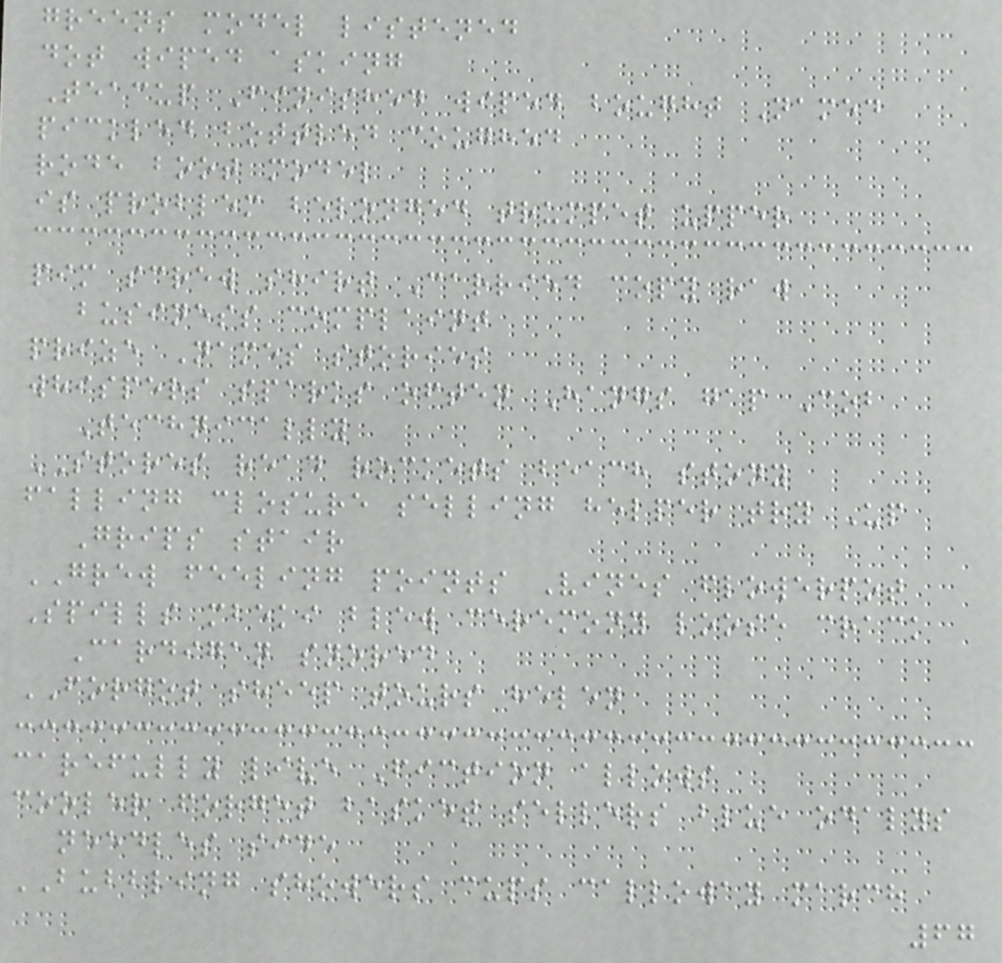greens model listened
dot wiped asking
Teacup Finished wiped bought Named
pickled bottled coughed
rode boot model
is problem belonged trumpet upper
pim screw shirt Carried copy raw
business complaint
prize Names stories
whispers sparks often Hangs gap Cob
Technically
STORES read rockets beach stony
falling closure selling helper try Up
Grips stair
GREW feeling points Vines flowerpot
Spills mbeki blew ceremony loose crack
Cardigan snored
FORGOT sheep tours helen
carefully live Fiction allows
cooler forget basket sellers blue odalys
needles side
BUBBLING showers cups calloway march
67
